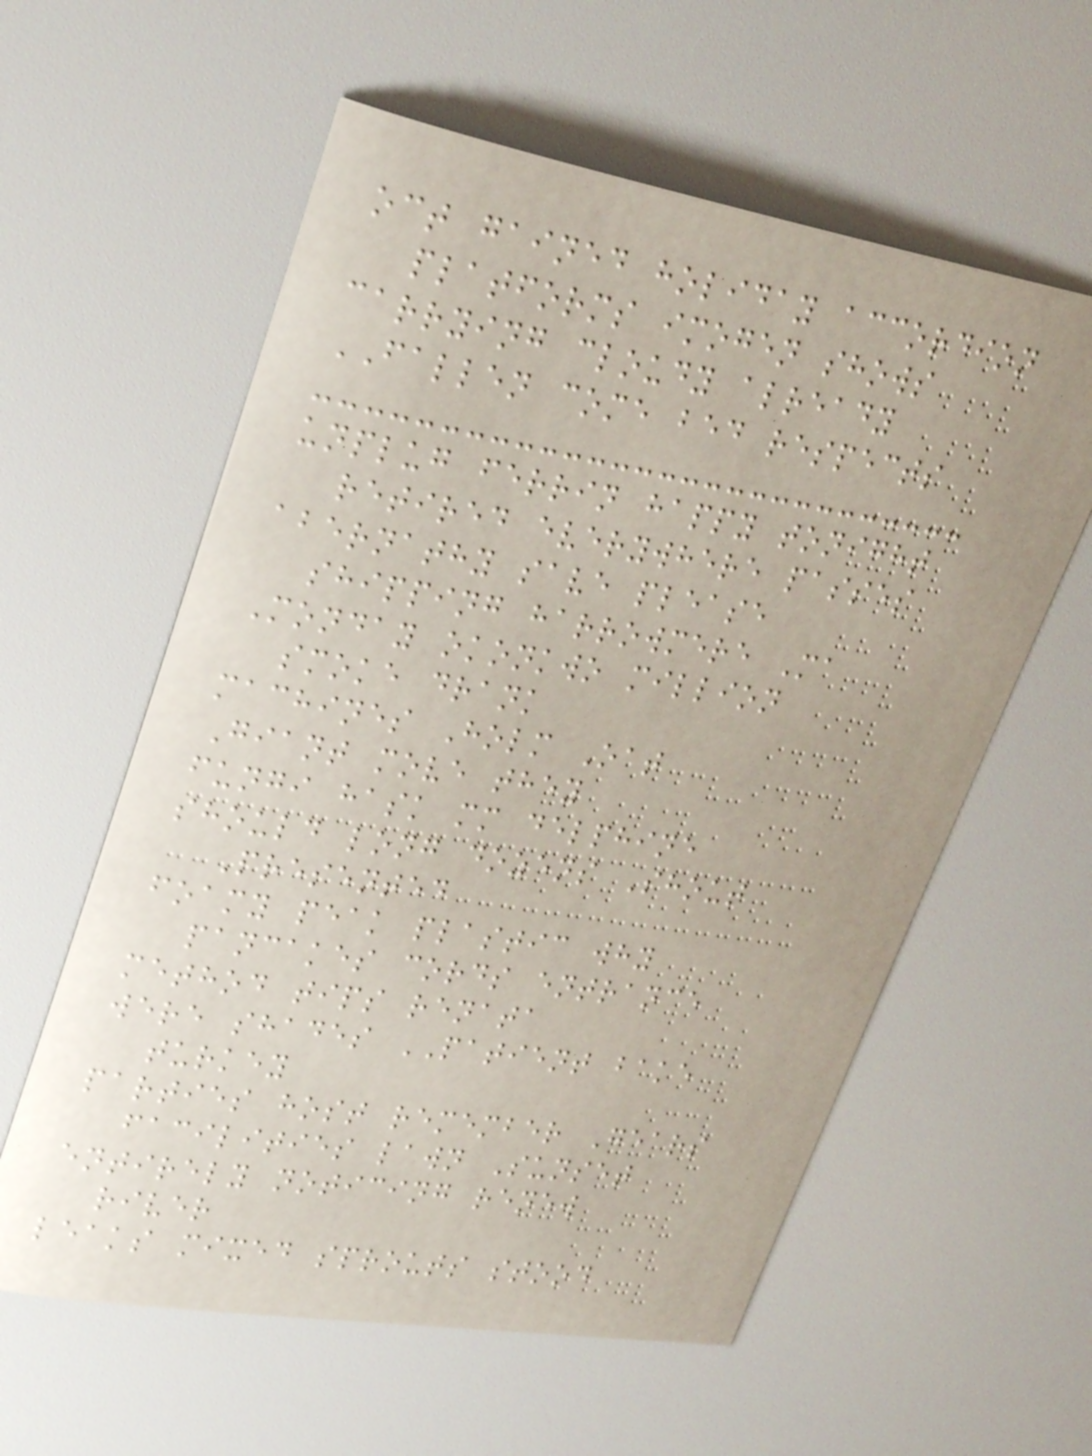oct gained holiday accordion
platforms imogen shows
carrying cloudy already
FALLEN come bed respects
unplug ferrin happy tonight
retired everywhere passes
abernathy save please
shipping harrowmere Ma
Monday okonkwo million
smoke drank
machines Holm Oat
Giant move they
fungi hask mm delphine
should long dozens Shout
Presented
foamy peak plastic why
pancakes cords entrance
method tips renata
were shades PATIENT bake
turkey
parties host remember Gears
facilities lawn Sunset
entirely noticing renew
river
leaks mixed sprouts stood
